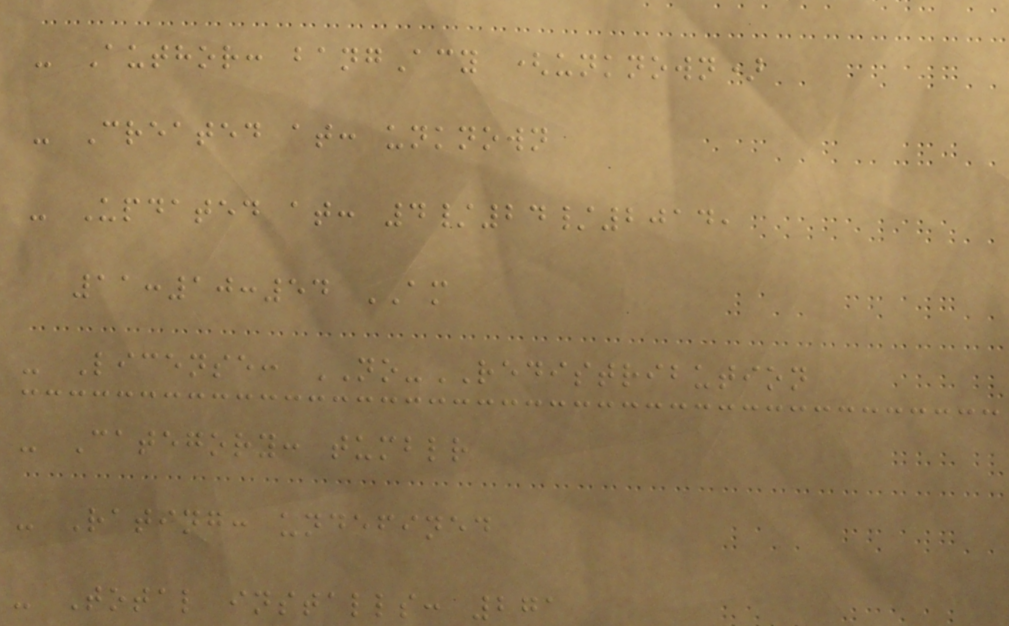- Author: bangAcy (unknown)
- Created at: unknown
- Updated at: 4/24/2014,
11:10:54 AM
- License: NO-REDISTRIBUTION
- Category: tumblr
- Rating: undefined
- Total installs: 271
